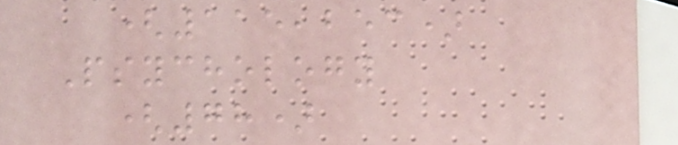(115,253)
Psychology
(78)
